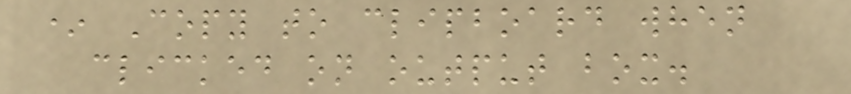* Copy to clipboard when
clicked on output box.
